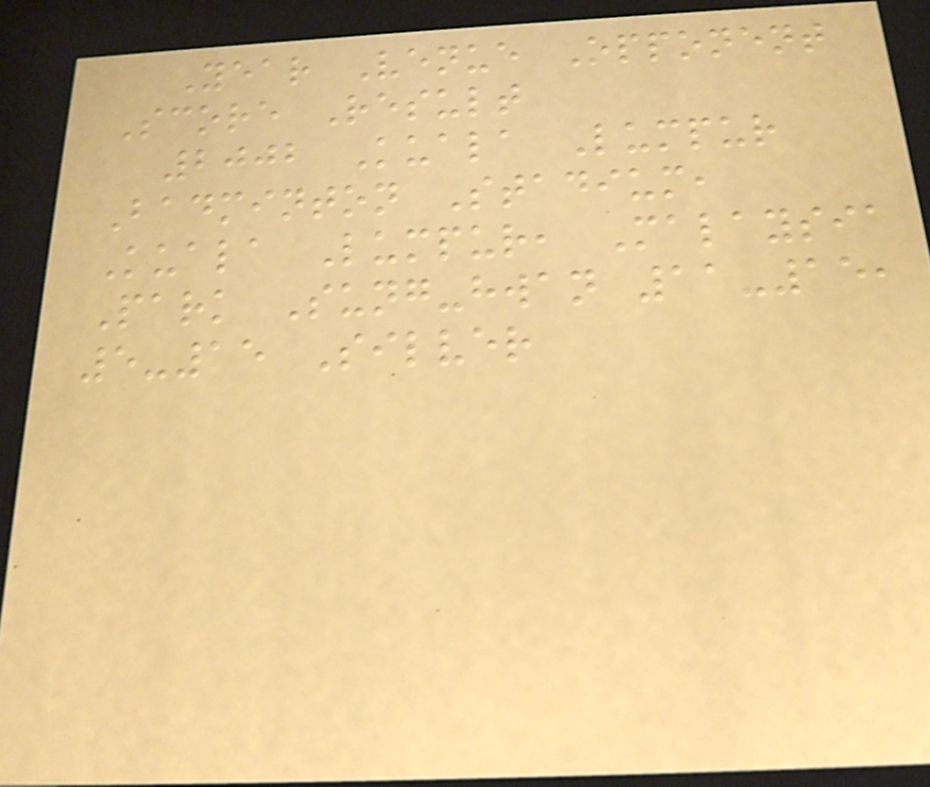Year Venue Opponent
Score Result
2002 Kuala Lumpur
Badminton Stadium,
Kuala Lumpur, Malaysia
Park Sung-hwan 11-15,
5-15 Silver
